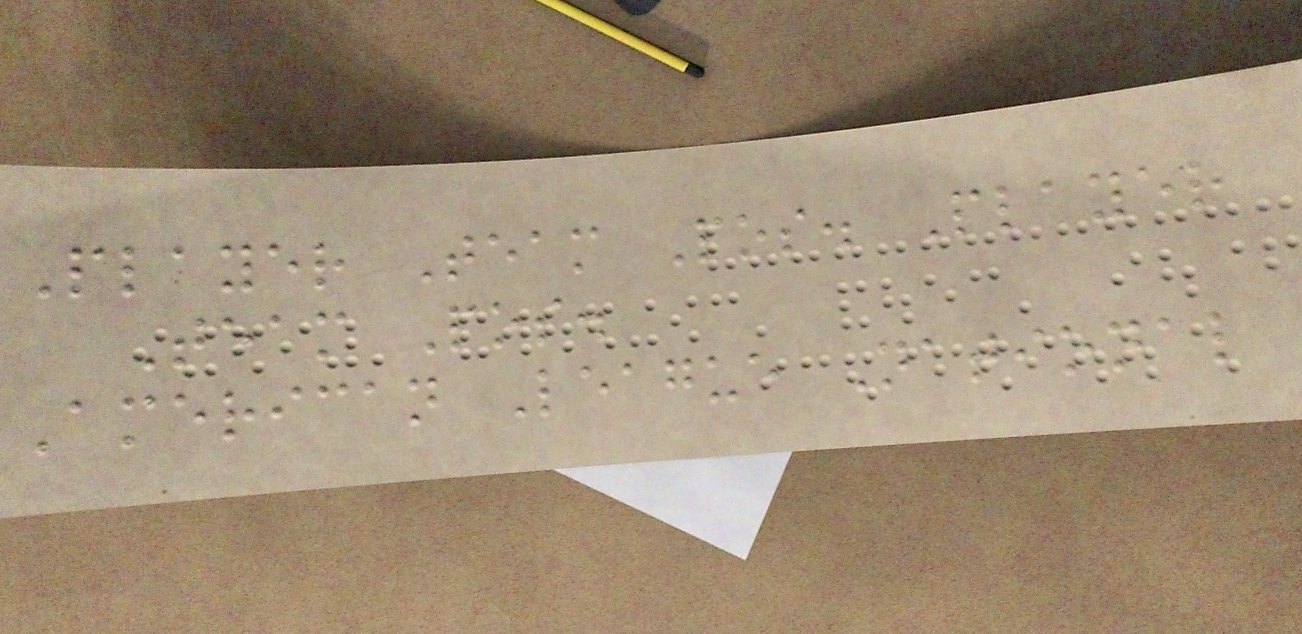Player Team Pos. Player
Team Pos.
American League National
